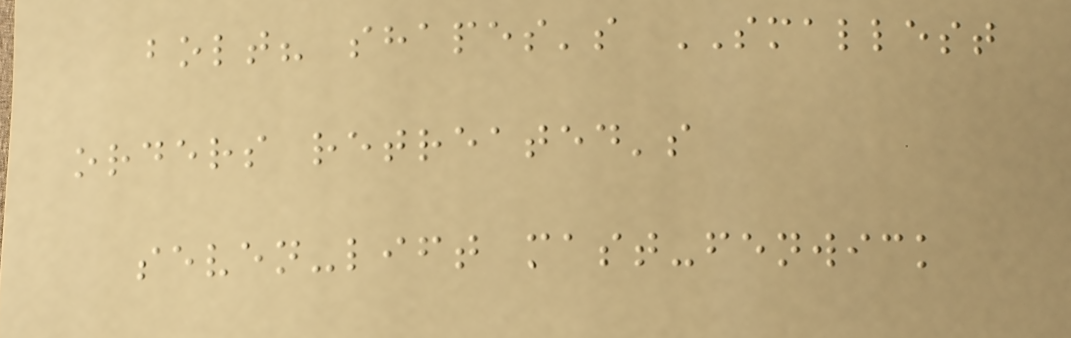bolt? shapes's SMALLEST
orders retreated's
seven-lift mast-fenwick
